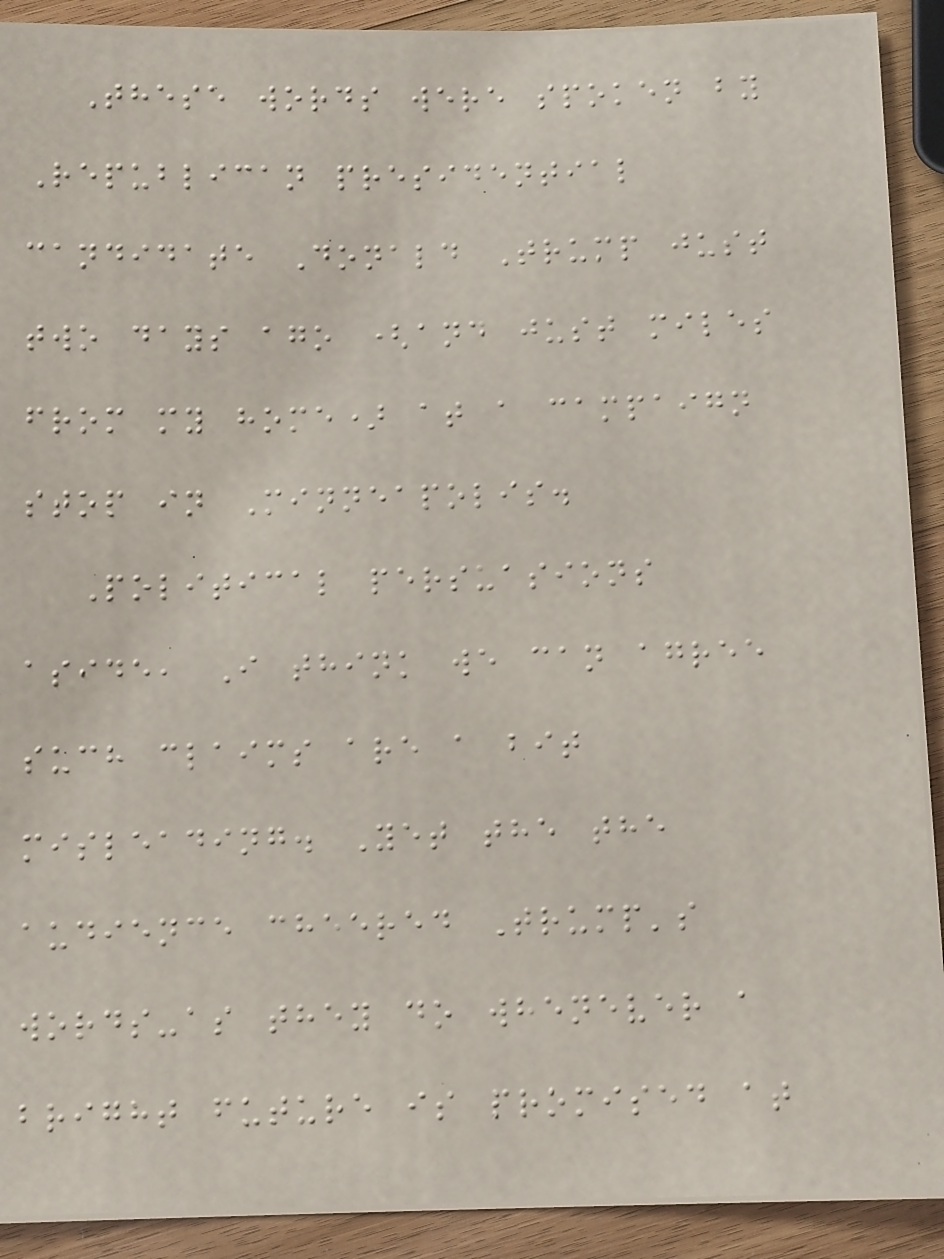These words were spoken by
Republican presidential
candidate Donald Trump just
two days ago (and just miles
from my home) at a campaign
stop in Minneapolis.
Political persuasions
aside, I think we can agree
such claims are a bit
misleading. Yet the the
audience cheered Trump's
words-as they do whenever a
bright future is promised at
